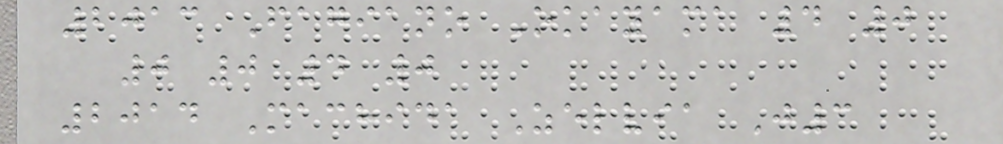2013 Fagiano Okayama 4 0
0 0 4 0
2014 Machida Zelvia J3
